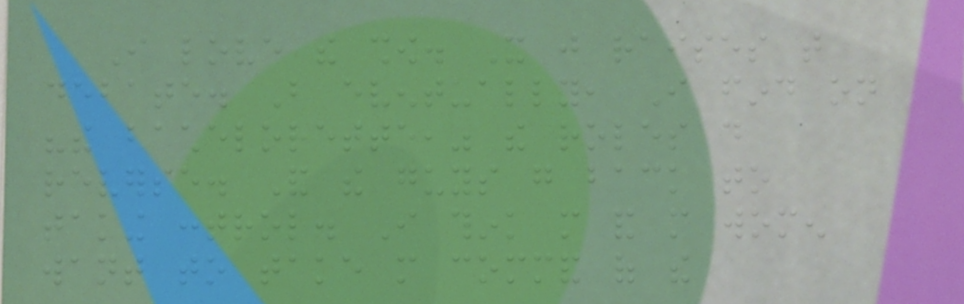I love the show. It just raises that
debate. But eventually, I find on
"the bachelorette," the roles do
reverse. And the guys go back to
taking control. I think more and more women
want to take more command of the
